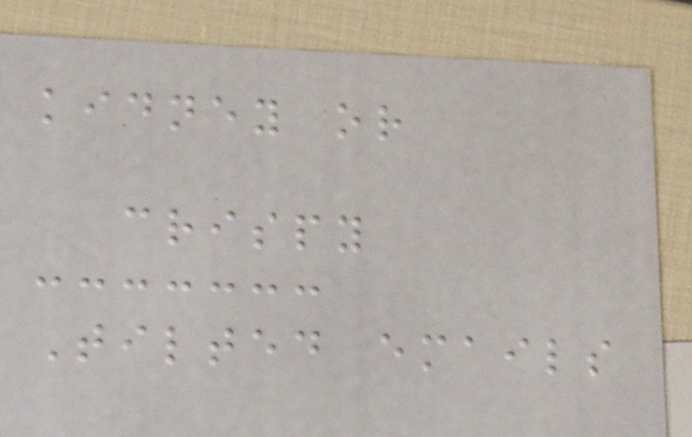kidney or
crispy
Tilted emails
